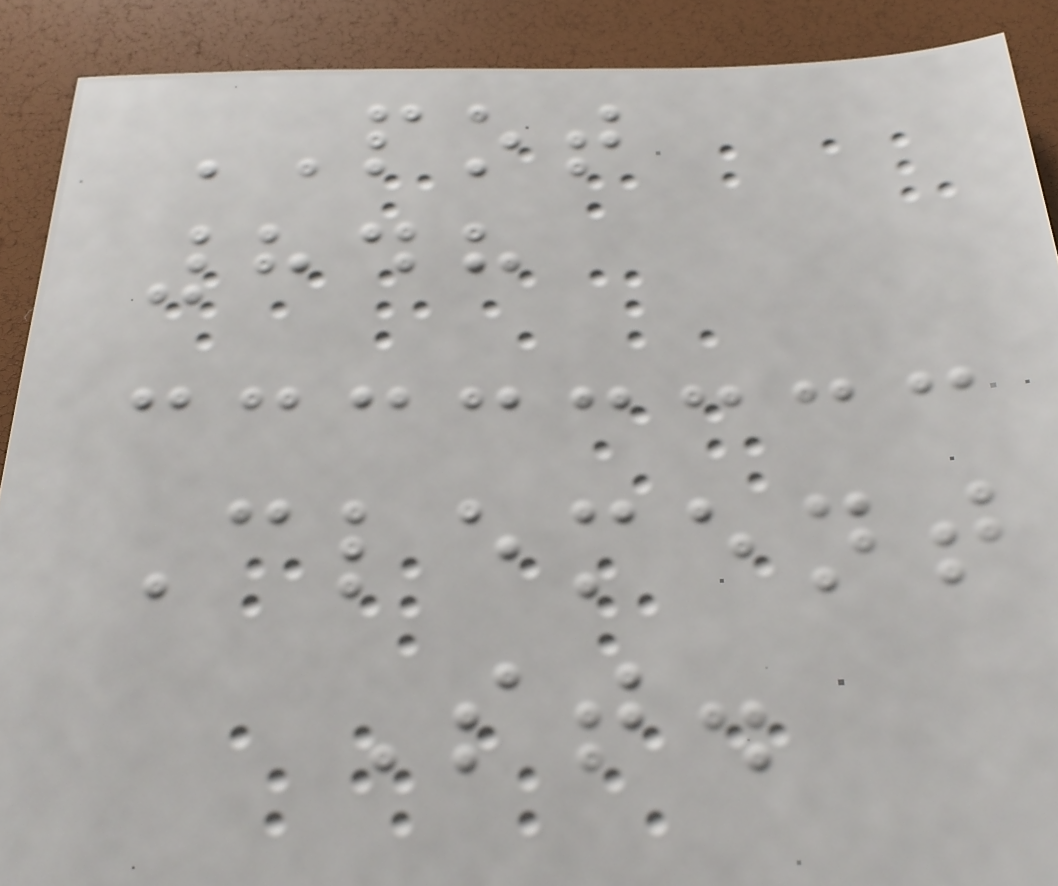POT
848
Clement
St.
